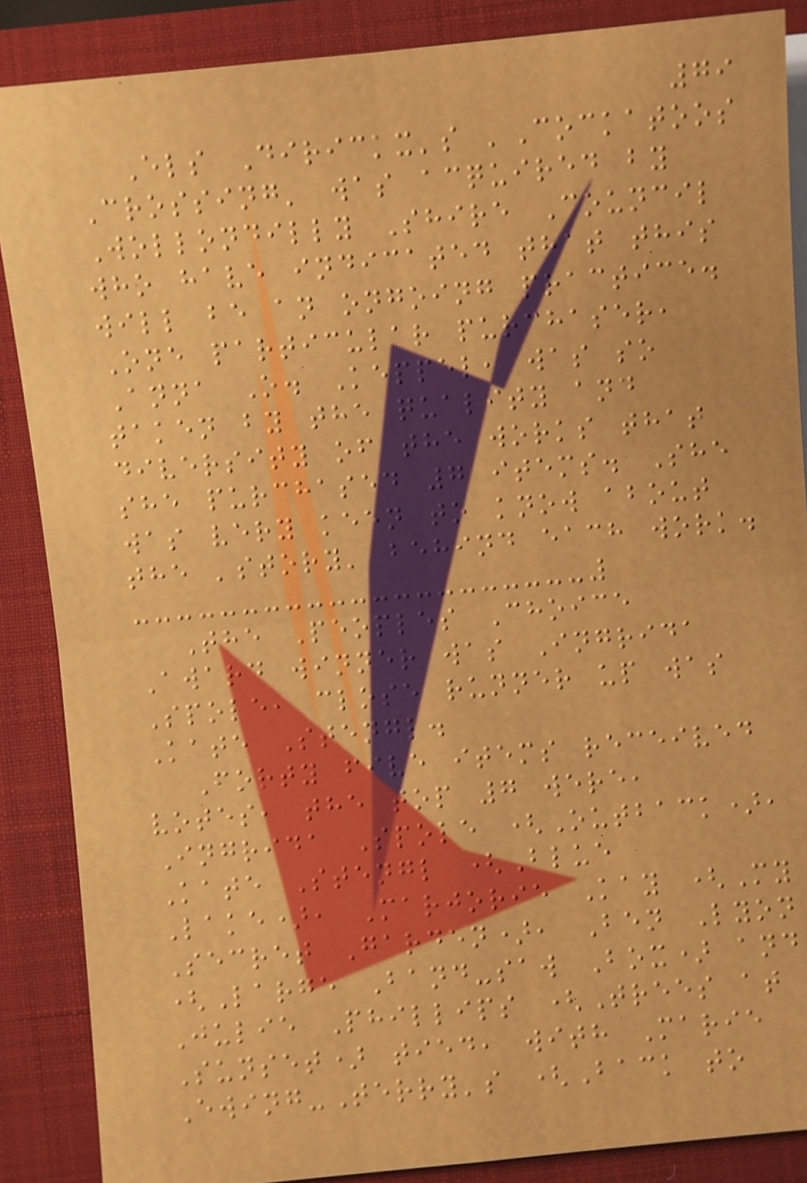79
Els Dirickx's 'Cockatoos
Crossing' was acquired by
Wollondilly Shire Council
who have indicated that this
will be an ongoing practice.
One particular purchaser,
Anna O. Keppel, was so
taken by the quality and
diversity of the works that
she purchased 7 items. She
was very keen to know about
the 'story' behind each work.
The Peoples Choice
Award winner was Ingrida
Spole, close runner up was
Kate Stengl.
Forty five items received
votes, the top 7 were,
Ingrida Spole (Outback),
Kate Stengl (Blue
Lake), Marjorie Kay (My
Secret Garden), Ben Lyon
(Large Band-saw Box) and
Julie Phillips (Trees at
Sunset) tied, with Marie
Ewing-Terry's (Back to
